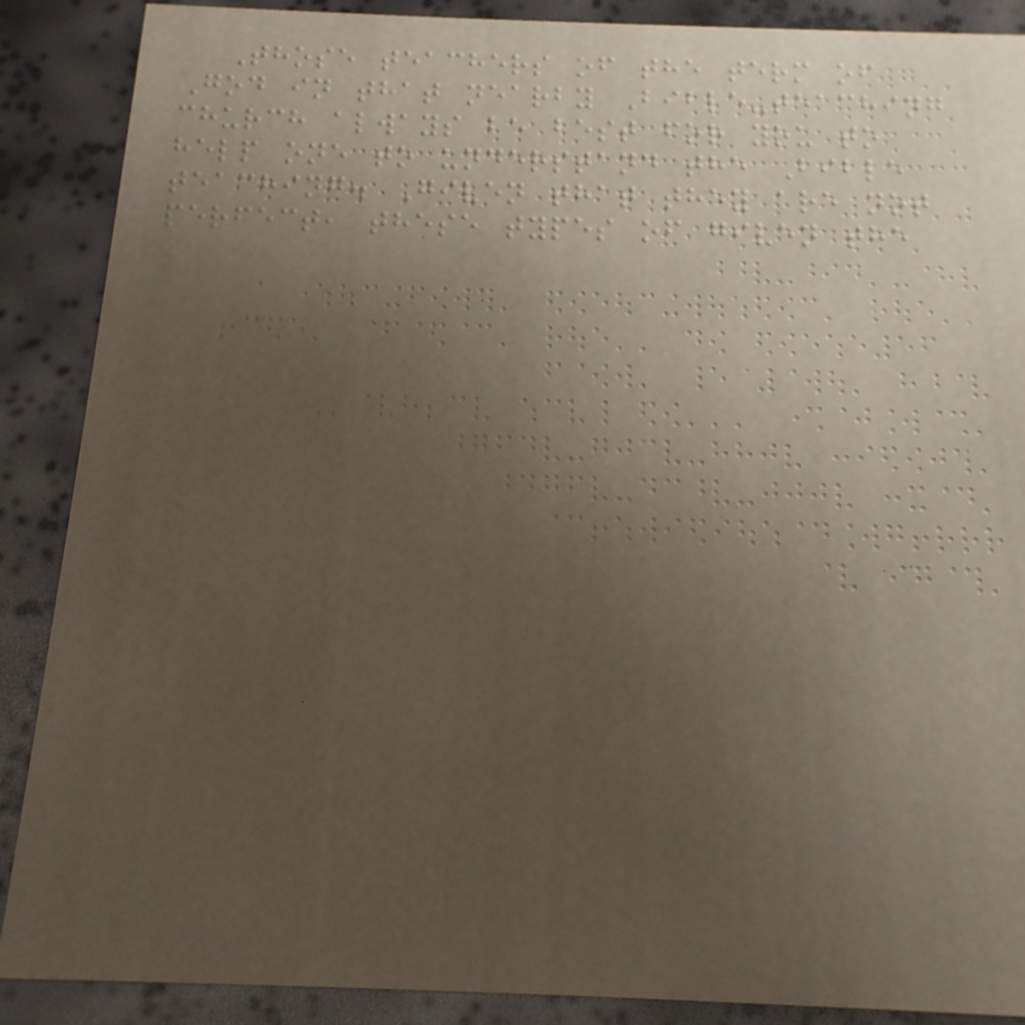Those teachers of the term of
God in that nearby Bible-teaching
church always be best for you to
help one to understand the Bible
teaching. Given that they are not
perfect, these types of given the
